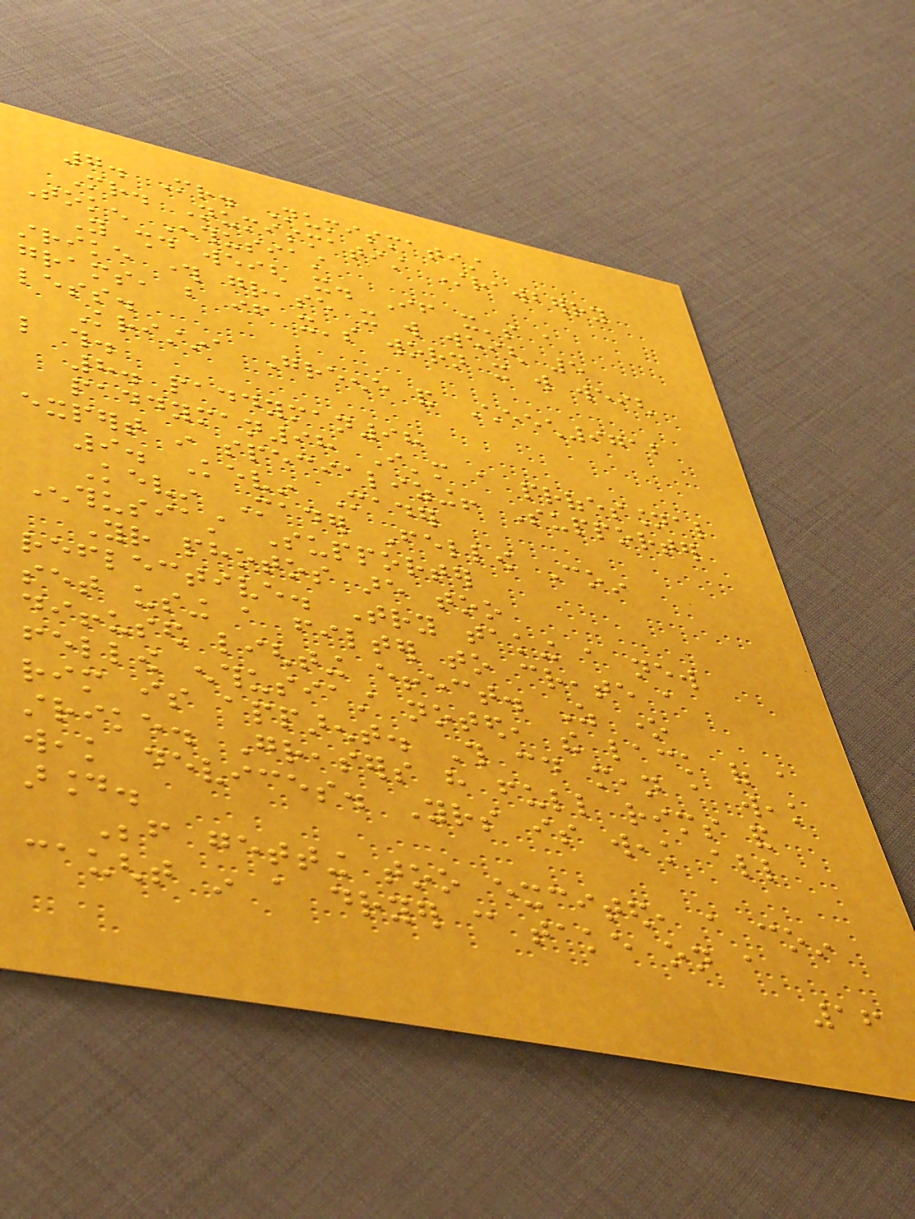7. Mr. Numismatist
Mr. Numismatist Strawberry
Token Enthusiast
You should weigh it. If it's a
strike through grease it will weigh 5
grams, but if it's worn it will weigh
less.
Kristina Greene and Cheech9712
like this.
8. paddyman98
paddyman98 I'm a professional
expert in specializing! Supporter
9. Kevin Mader
Kevin Mader Fellow Coin
Enthusiast Supporter
Your photos are too
reflective. Try taking a new
set using a filter to create a
diffused lighting effect. As one
fellow enthusiast noted, the lack of a
rim is apparent. This could mean a weak
strike. Greasers have full rims and
weak devices. Yours is weak all
around.
Before getting too excited, a coin
caught in a dryer can take on a
16
